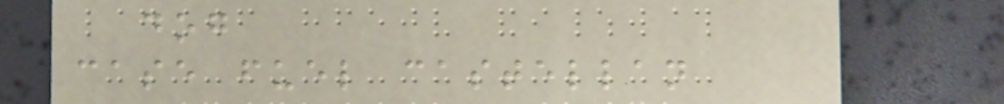dog
case fuel castellan
